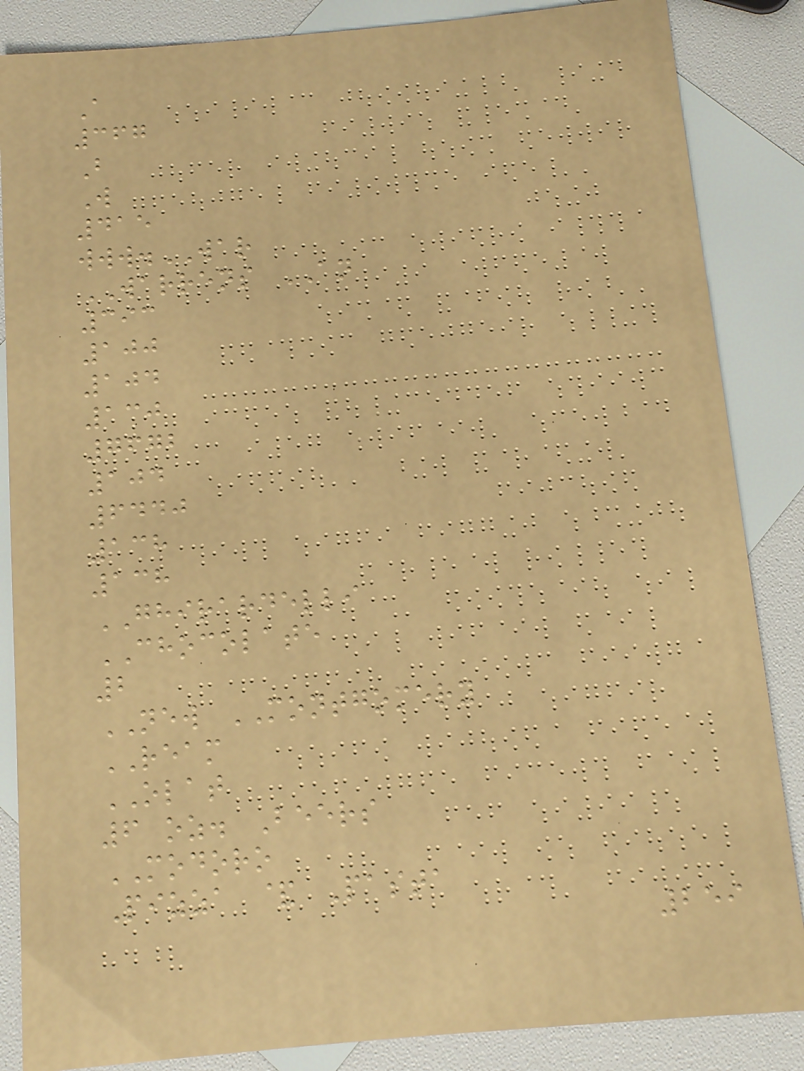A
367
B
W
415
www.WAR
WARRENS AN
393
100
104
130
7672
104
6440
138
138
GHIRARDELLI
CHOCOLATE
2
NEW MONTGOMERY
REAM
OLAT
6 oz. Beers
MODORO
Pizza & Pasta
259
